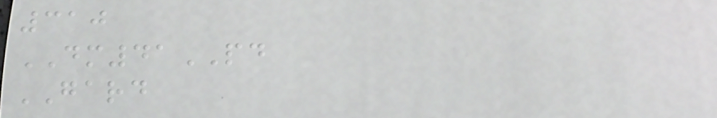310
DM41PD
GARD
